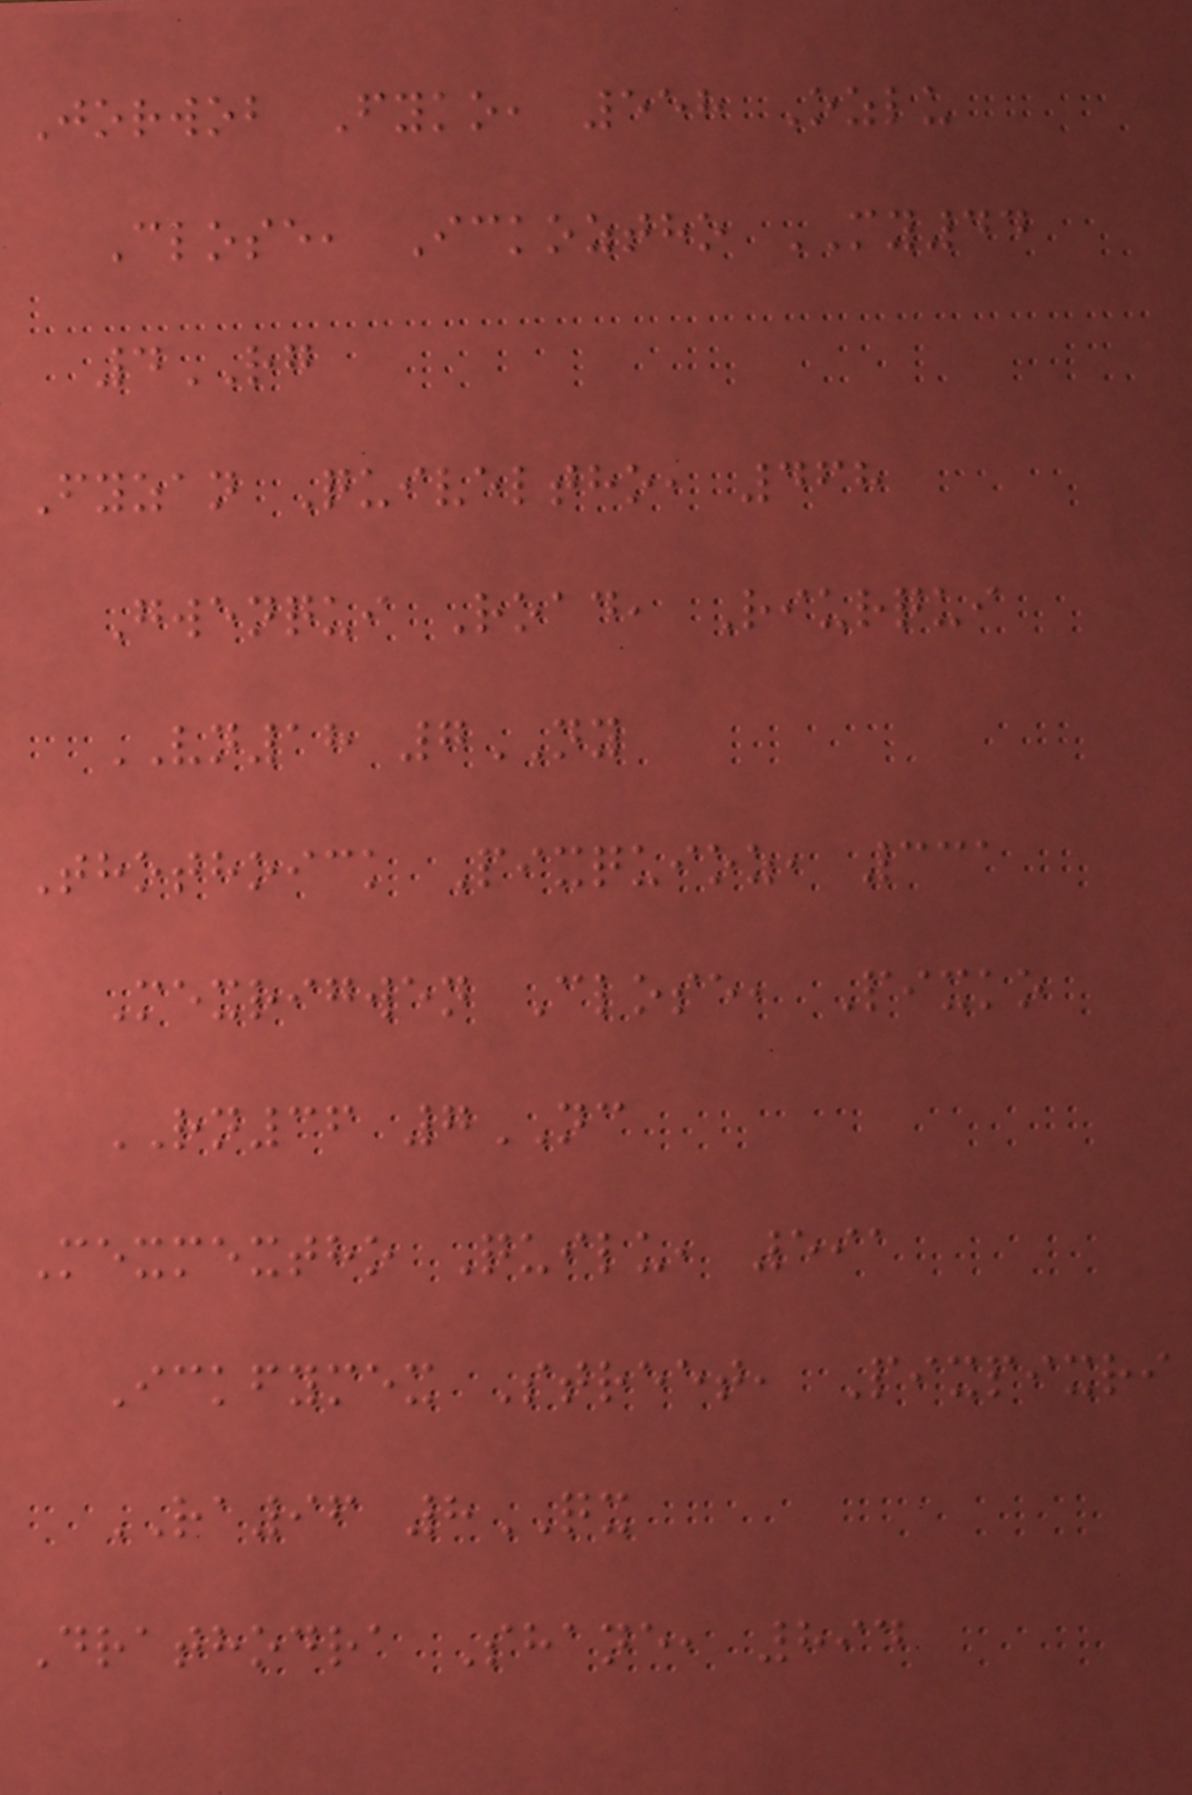Jorwob Fyko, 558 Ozlu
Close, Ickoztho MY44
4RG
Fyzan Quiveltho, 468
Gwenqui Road, Riurqui
VN18 7NY
Thothoick Pixquioz, 331
Mexrigwen Close, Pixko
RN36 7NC
Mexmextho Quilu, 591
Ickfymex Street, Pixpixri
RA96 8QX
Drathodra Shane, 894
